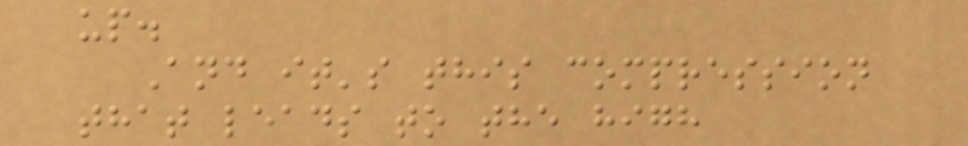up.
And it's this compression
that leads to the high
